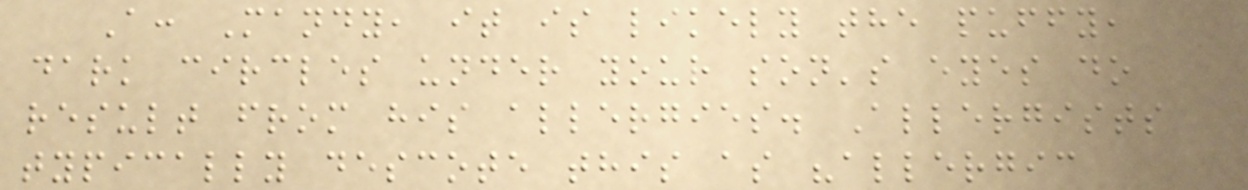A: Mandy, it is likely the puffy,
dark circles under your son's eyes do
result from his allergies. Allergists
typically descote this as "allergic
